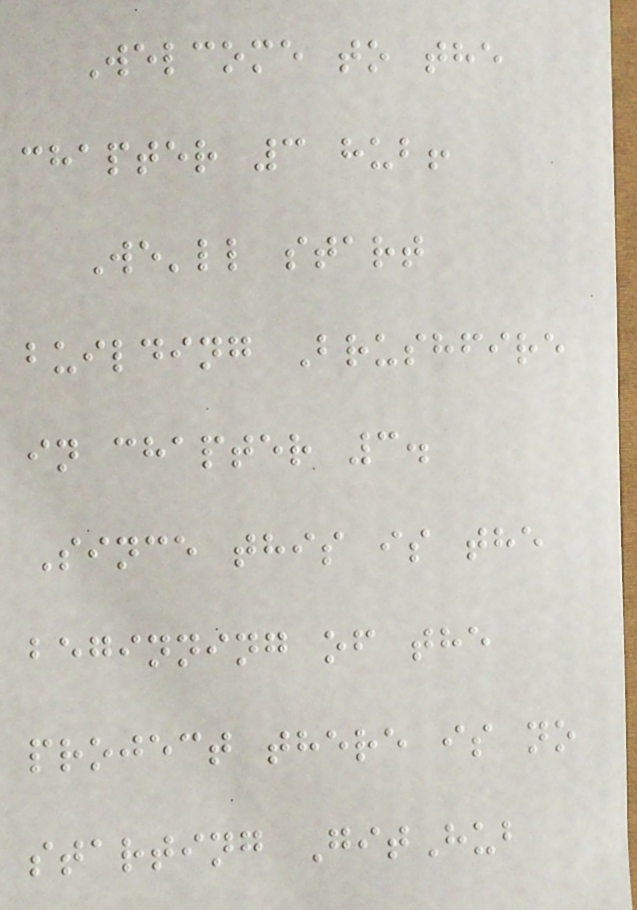Welcome to the
chapter 3 hub!
We'll start
building Brushfire
in chapter 3.
Since this is the
beginning of the
project there is no
starting GitHub
